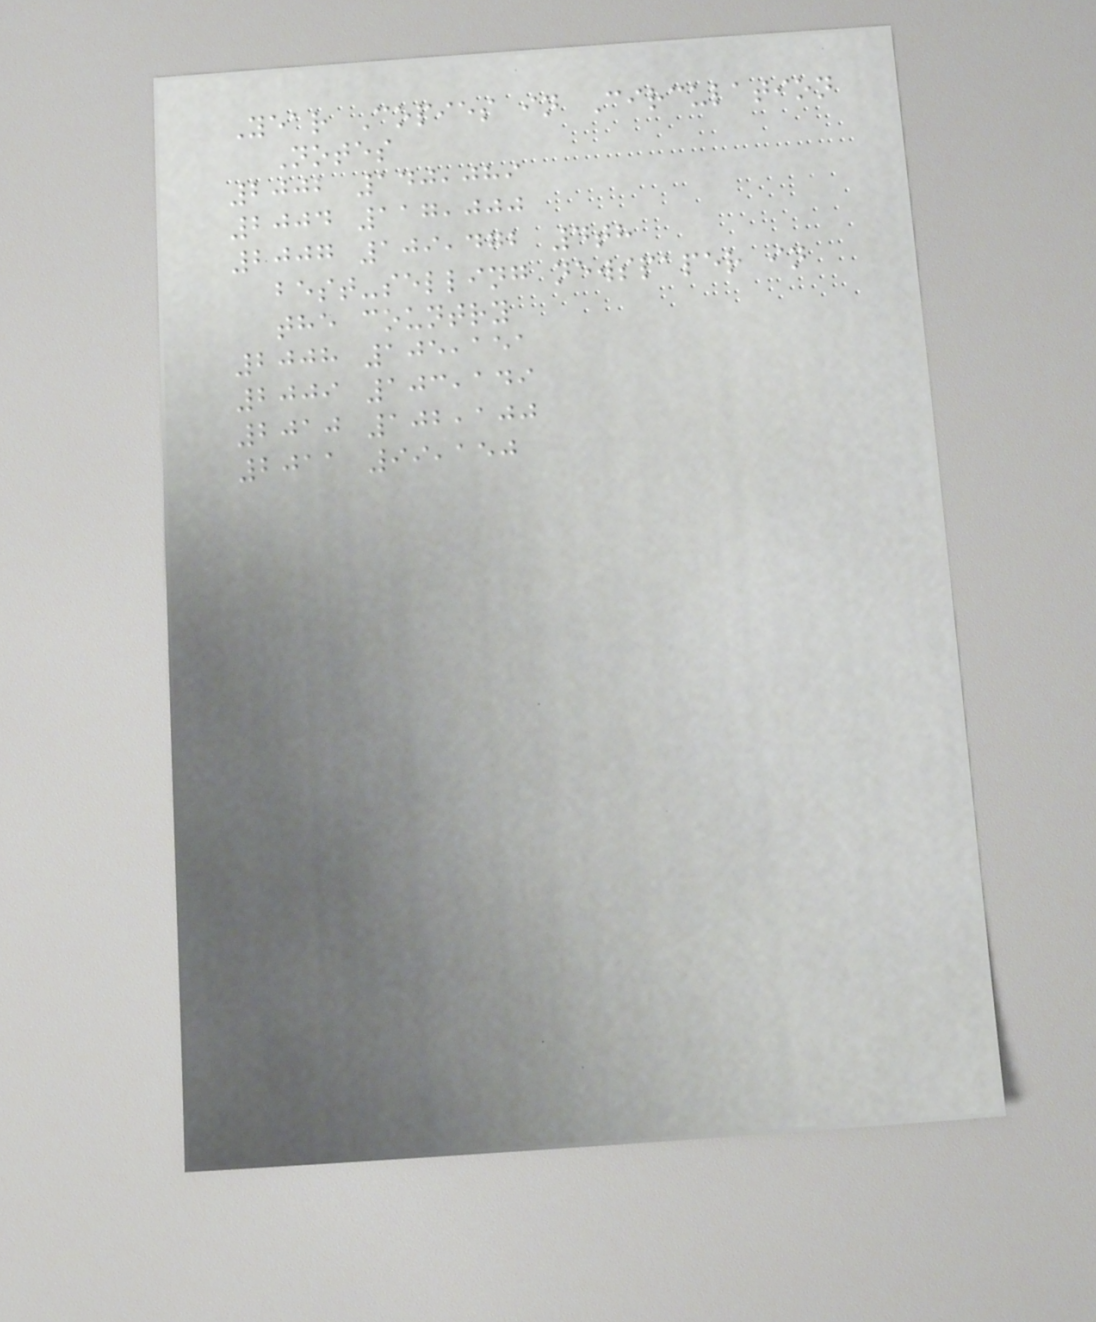Year Copies in Circulation
Notes
2002 140,089
2004 117,000
2007 109,472 4th
best-selling newspaper in
the country
2008 105,151
2009 103,149
2010 102,100
2011 99,150
